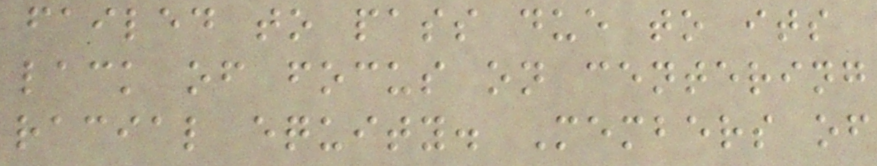failed to pass due to its
lack of focus on centering
racial equity. Members of
